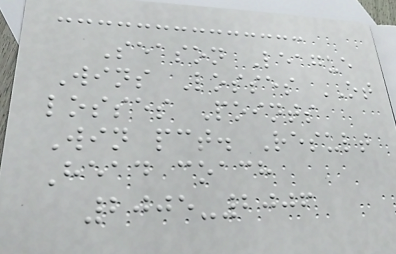Season League
Wins Losses OT
losses Points
Win pct. Result
Head coach
2005-2006
